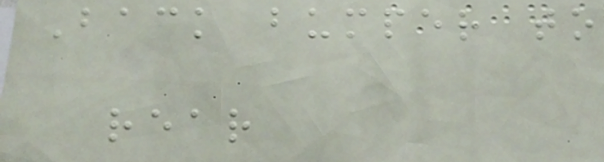Back bumper to
rear
